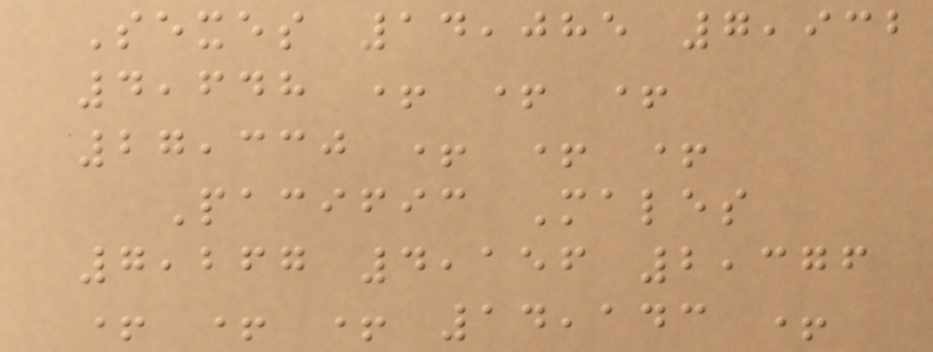Sexes 14,085 7,932
4,648 + + +
27,330 + + +
Pacific Males
7,267 4,156 2,376
+ + + 14,143 +
